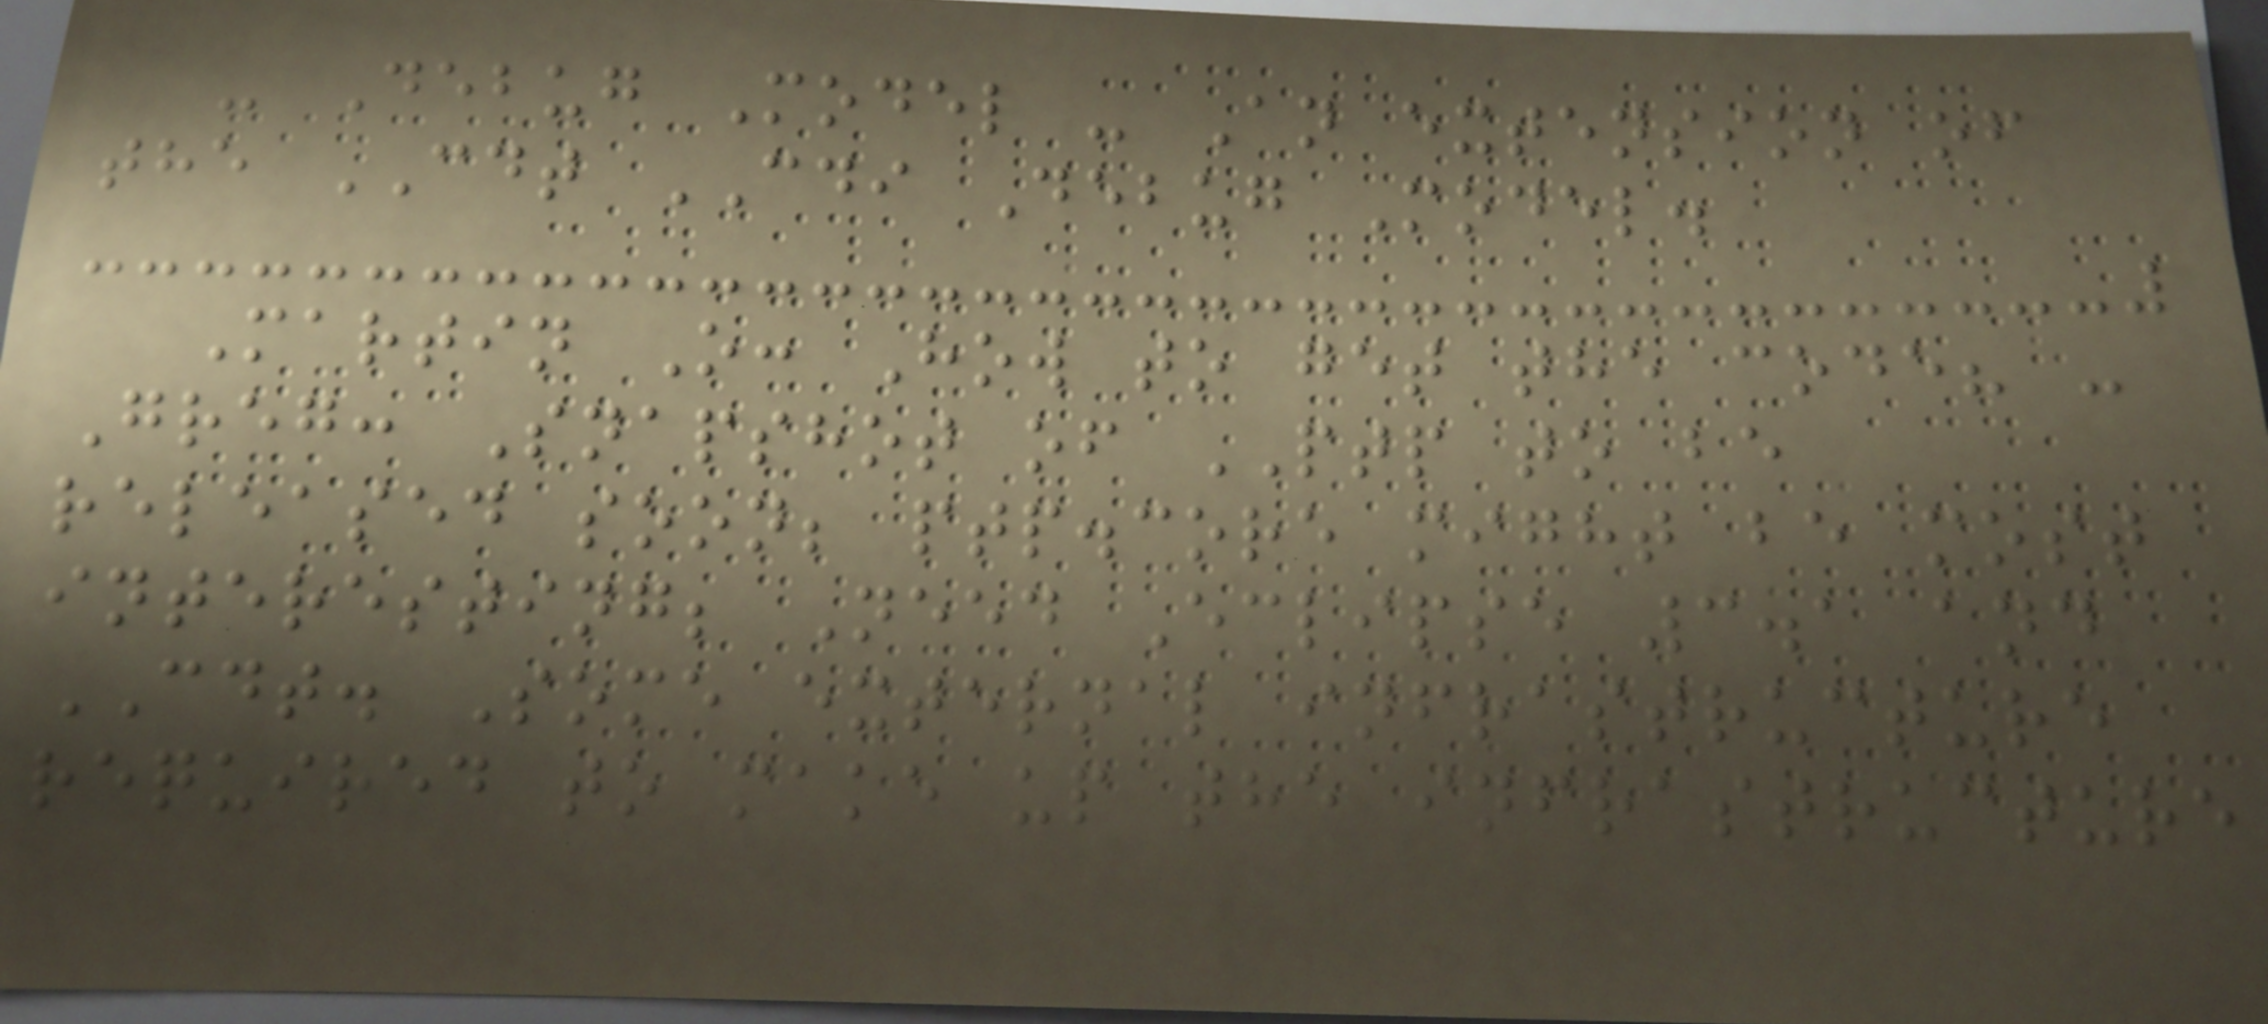- Debug Model - An extension of
the CDT CDI Debug Model.
Martin O: How to get the code? -
Greg: Snapshot of PTP to be
released soon; ptp.core might be most
interesting; Need Eclipse 3.1 and
CDT. Some external infrastructure
required to make up the infrastructure
